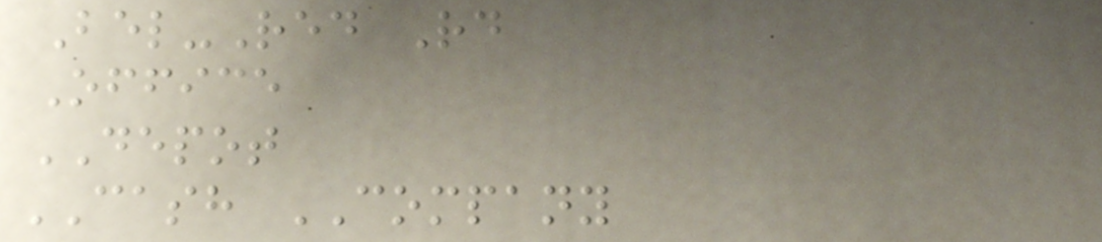Bel-Red Rd
Office
DEPOT
CASH COMPANY
